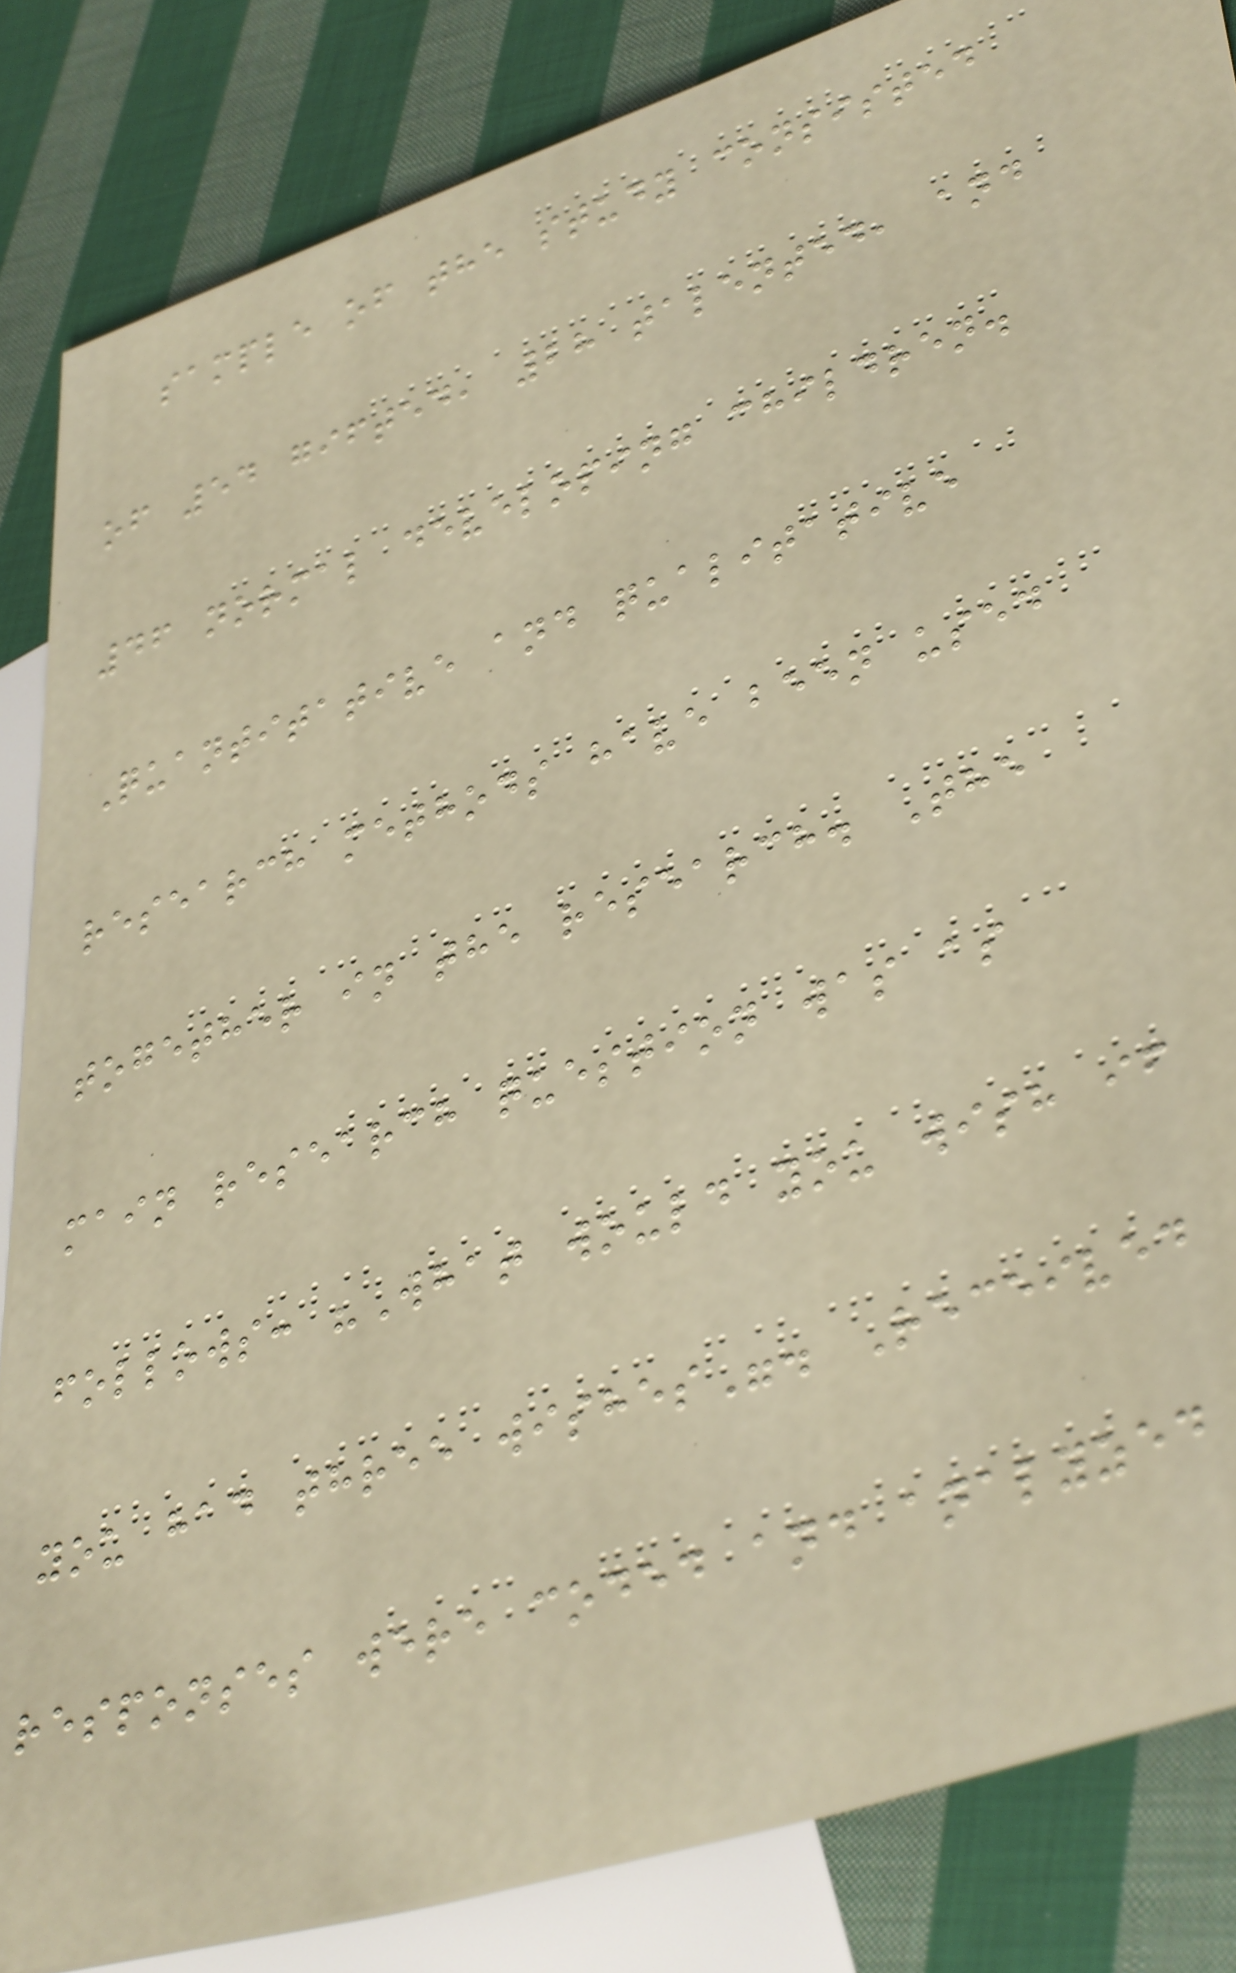sample of the study consisted
of 54 gifted, 28 talented, and
46 normal developing children.
Quantitative and qualitative
research methods have been used
together in the research. The
main research question was as
follows: "What would you wish if
you had three wishes". Received
responses were coded and analyzed
